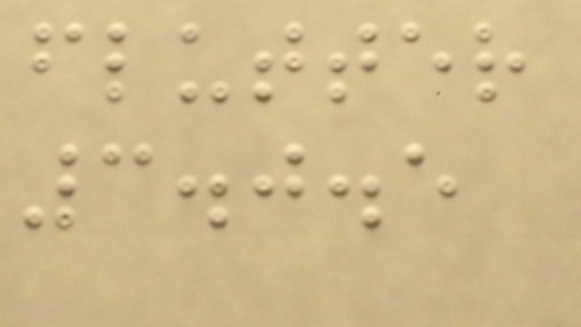flutter
3.0.5
